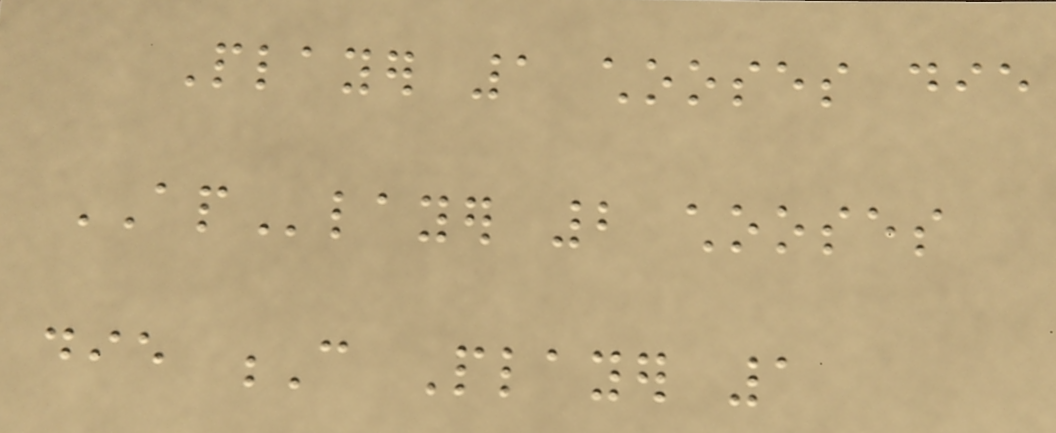Player 1 chooses die
APlayer 2 chooses
die C Player 1
